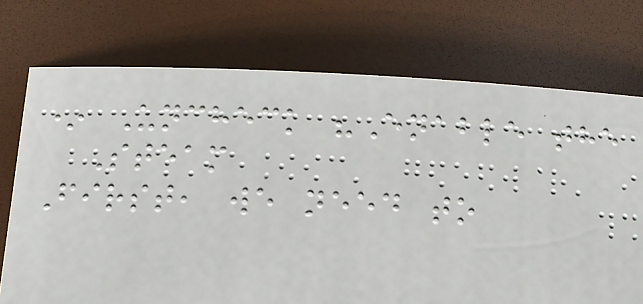* Uncheck "Enable the
Steam
First, we need to
